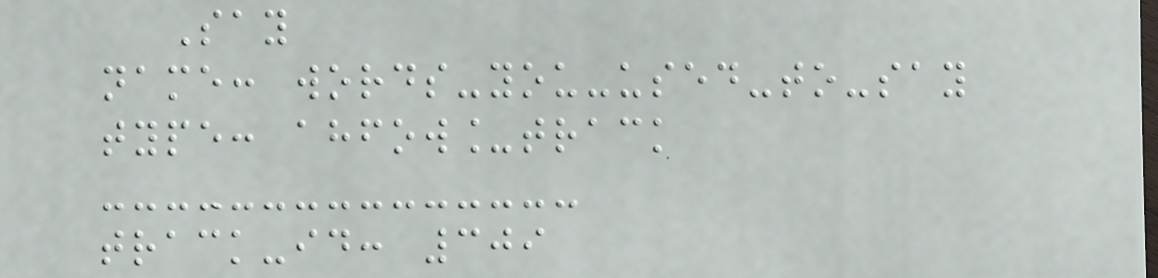Say
name: words-you-used-to-say
type: ahfow_track
track-id: 309
